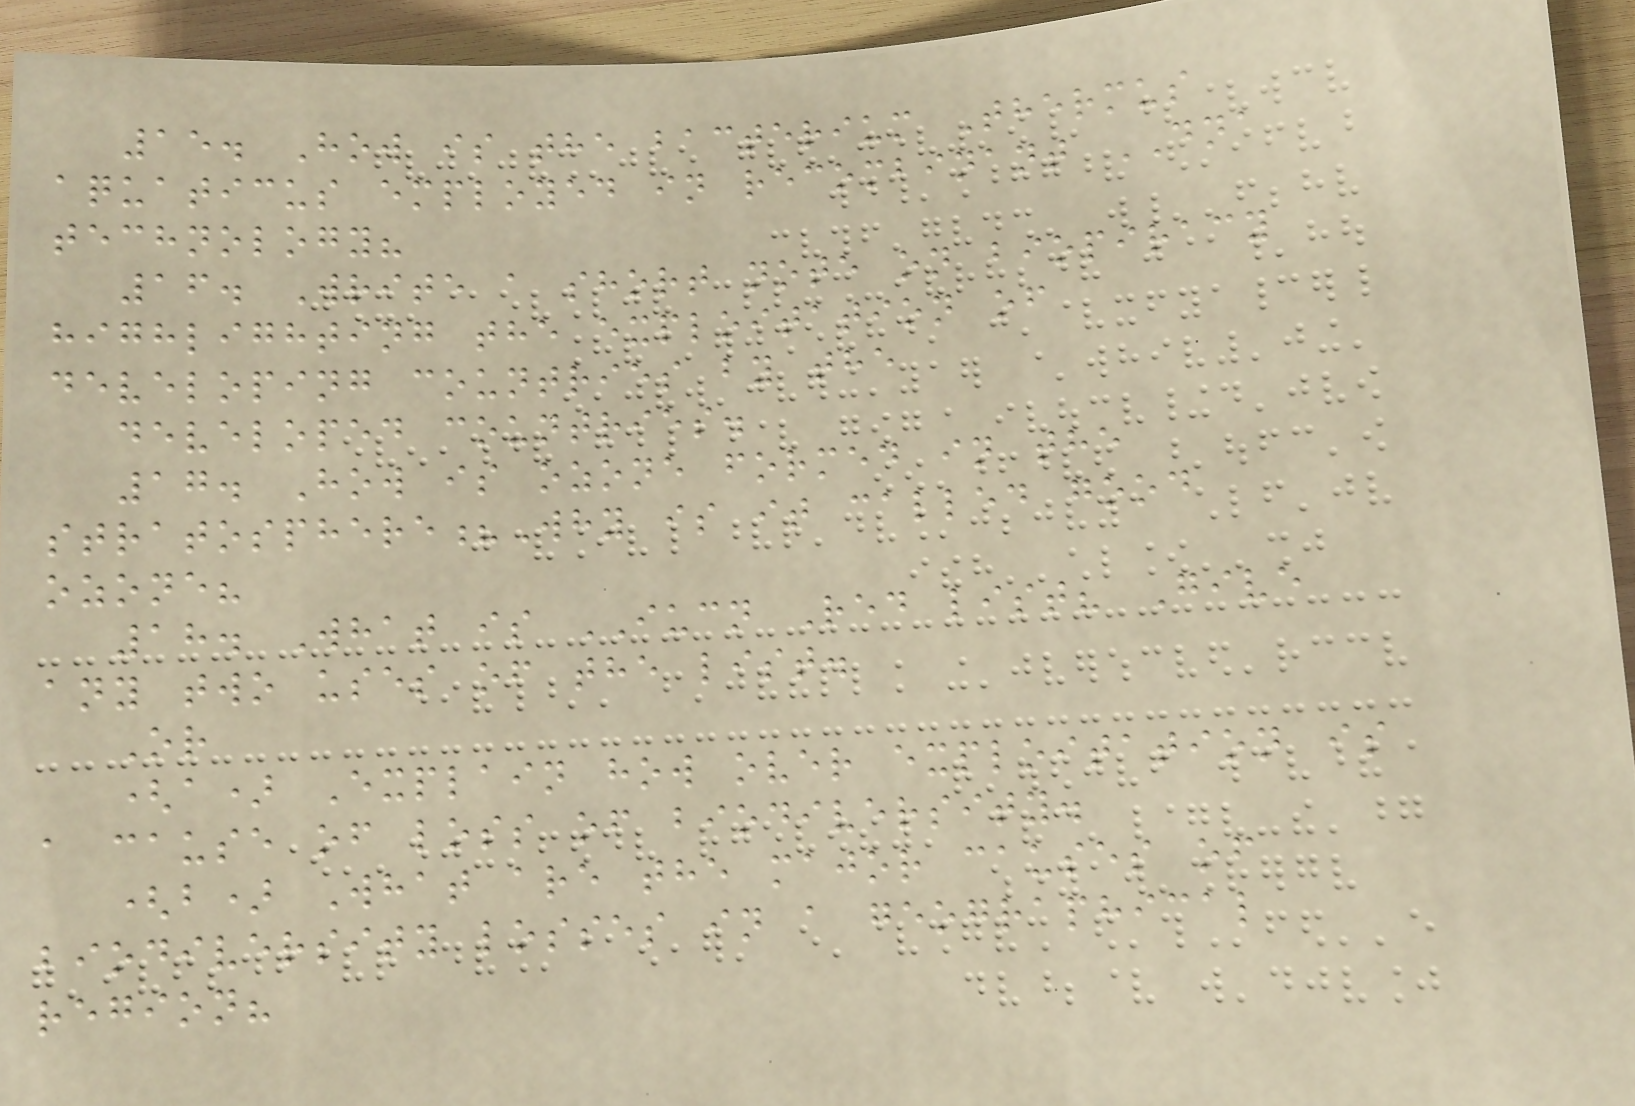15. How is the bacterium Thermus
aquaticus employed in recombinant DNA
technology?
16. Write a short note on biopiracy
highlighting the exploitation of
developing countries by the
developed countries.
17. How is ozone formed in the
stratosphere?Why is it called good
ozone?
18. What is IUCN Red list? Give
any two uses of the list.
Or
(a) Explain how over exploitation is
a cause of loss of biodiversity.
(b) What are the major causes of
biodiversity losses in a geographical
region?
